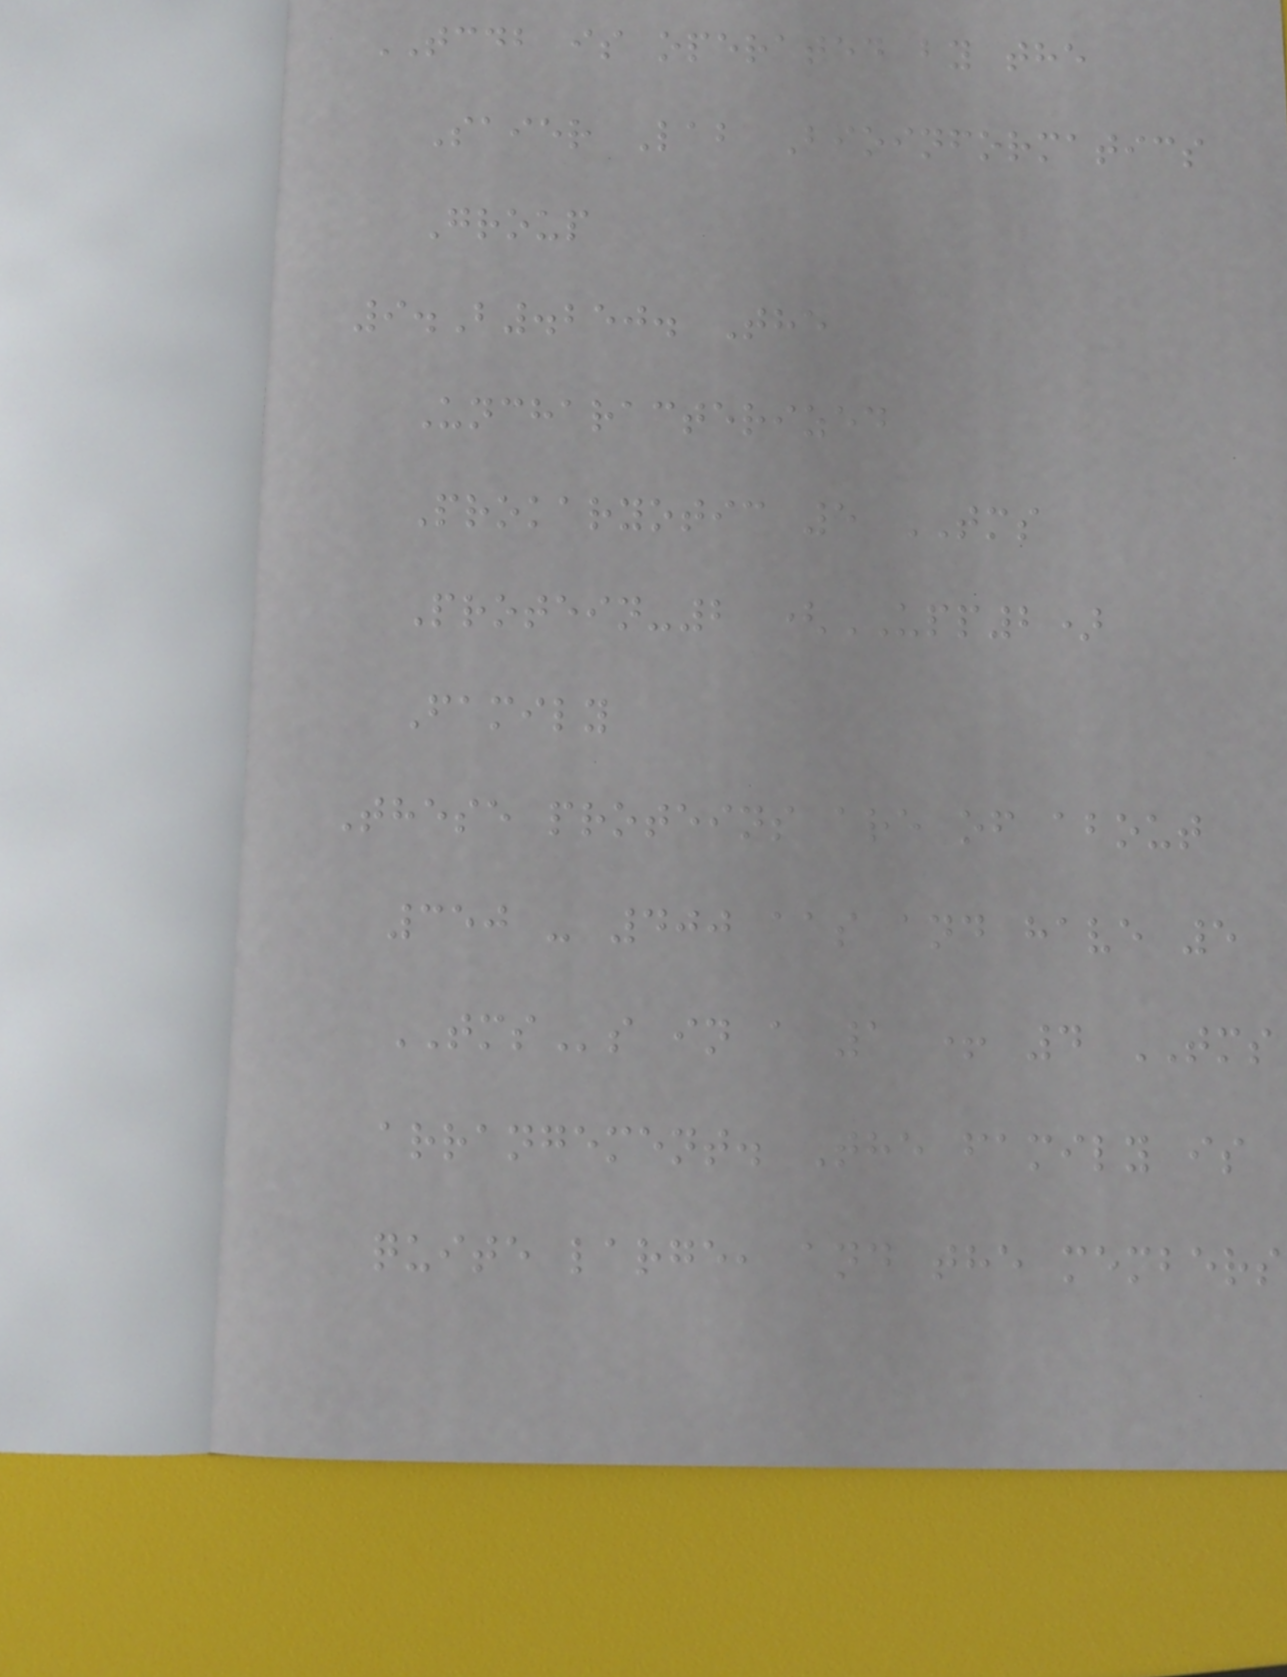TCDB is operated by the
Saier Lab Bioinformatics
Group
9.B.250. The
Uncharacterized
Prokaryotic 5 TMS
Protein-2 (UPP2)
Family
These proteins are of about
350 - 400 aas and have 5
TMSs in a 1 + 4 TMS
arrangement. The family is
quite large, and the members
